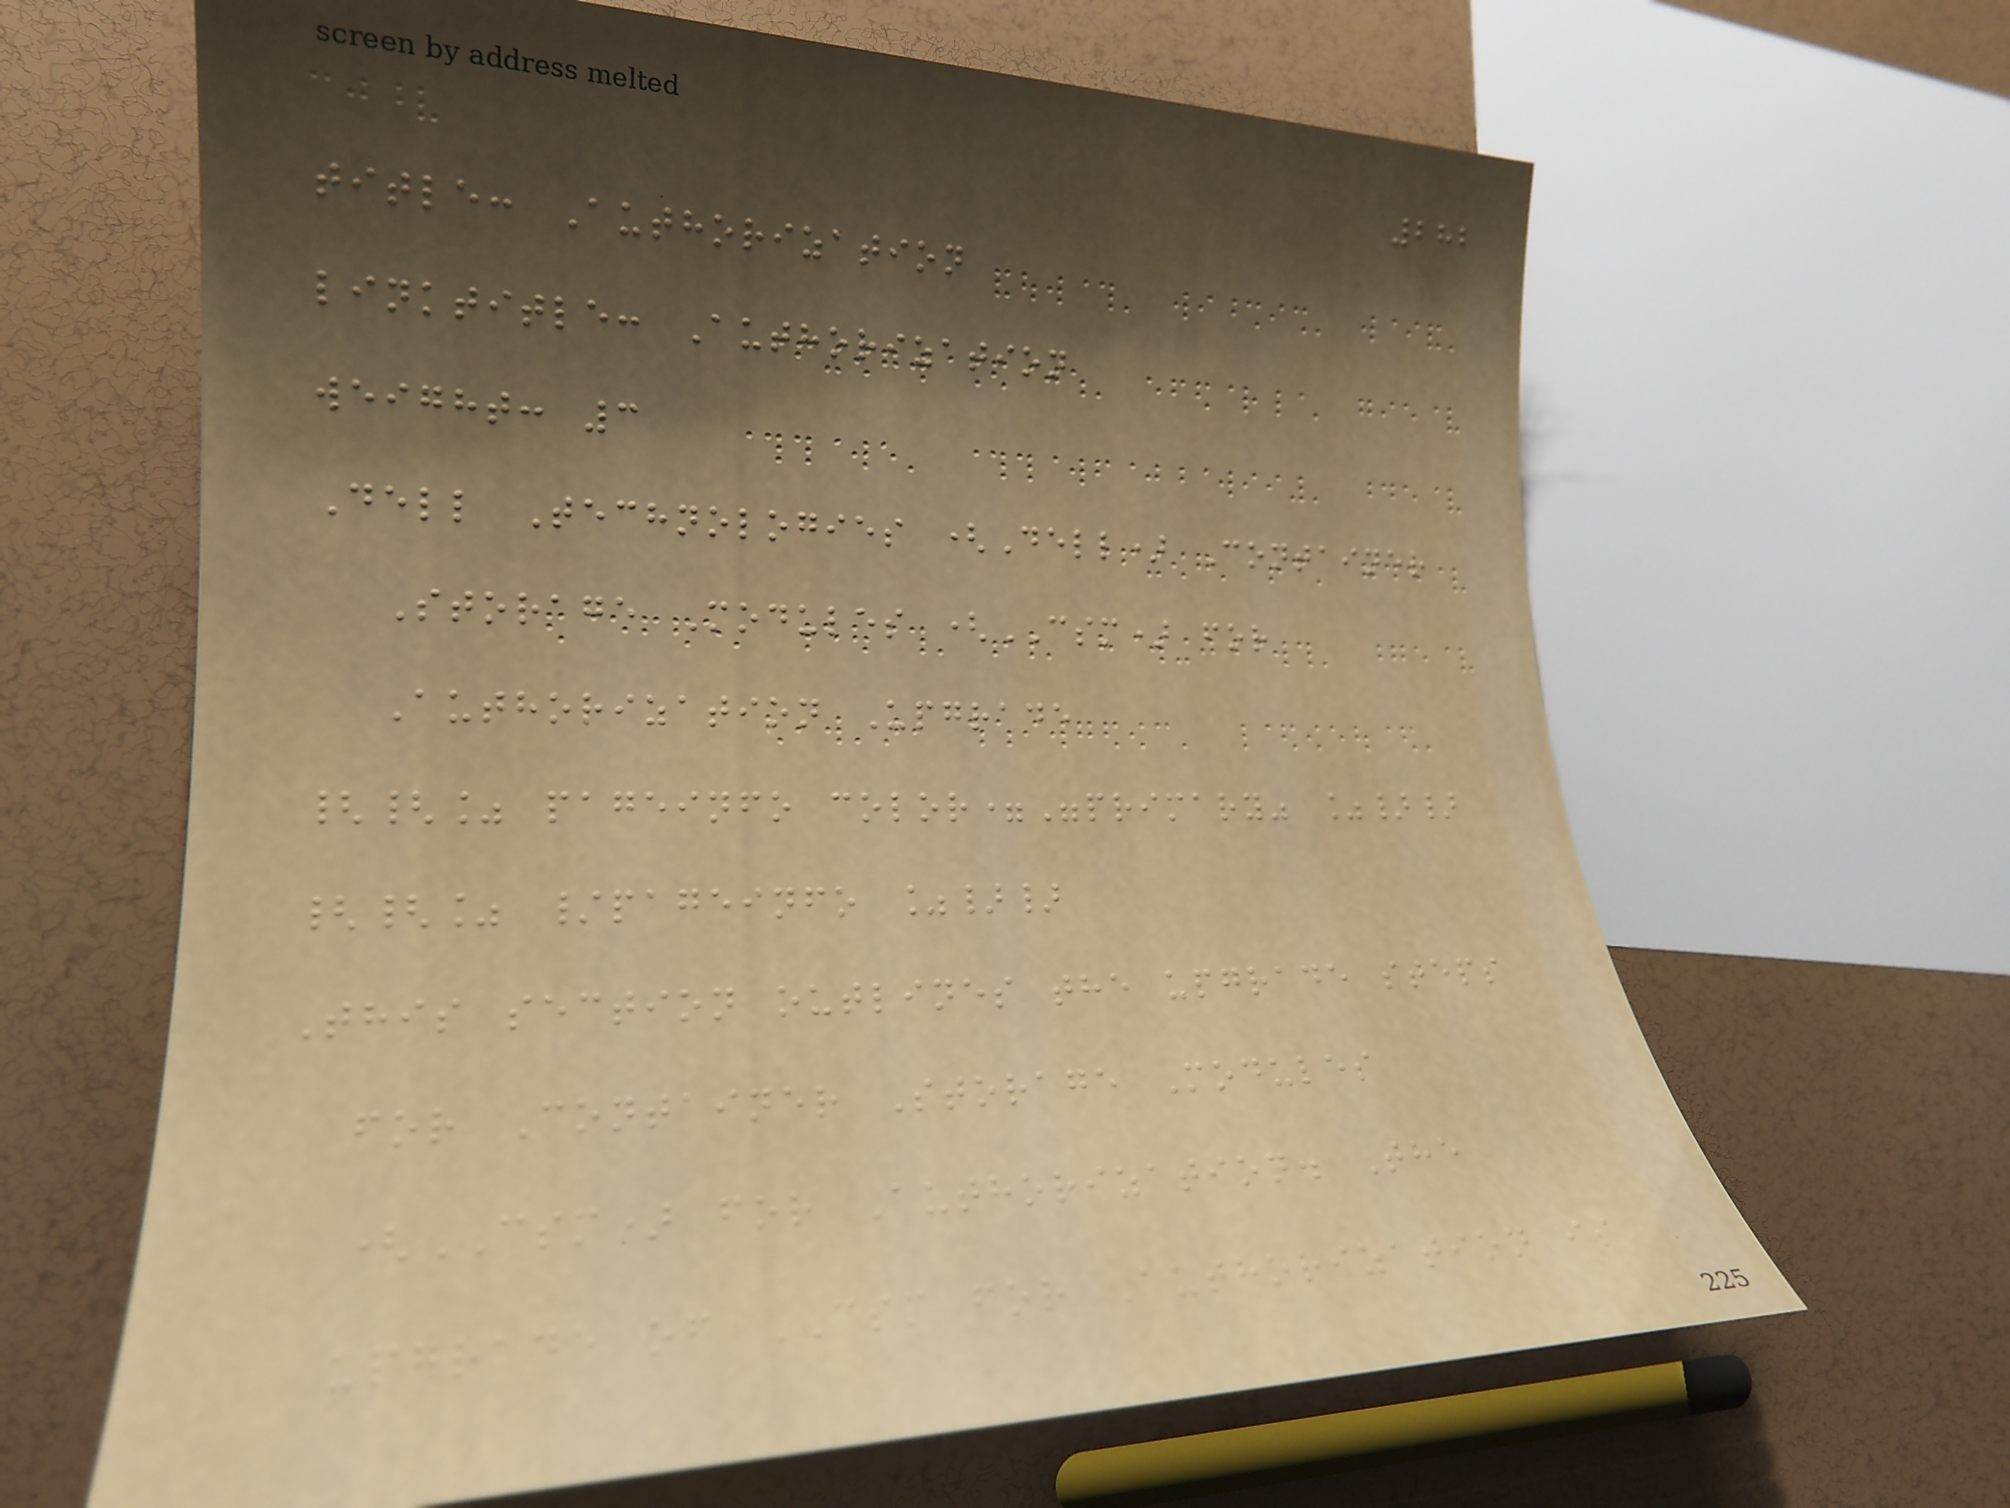282
title: Authorization
linktitle: Authorization
weight: 3
Dell Technologies (Dell) Container
Storage Modules (CSM) for
Authorization Upgrade
{{% pageinfo color="primary" %}}
{{% /pageinfo %}}
This section outlines the upgrade steps
for Container Storage Modules
(CSM) for Authorization. The
upgrade of CSM for Authorization is
